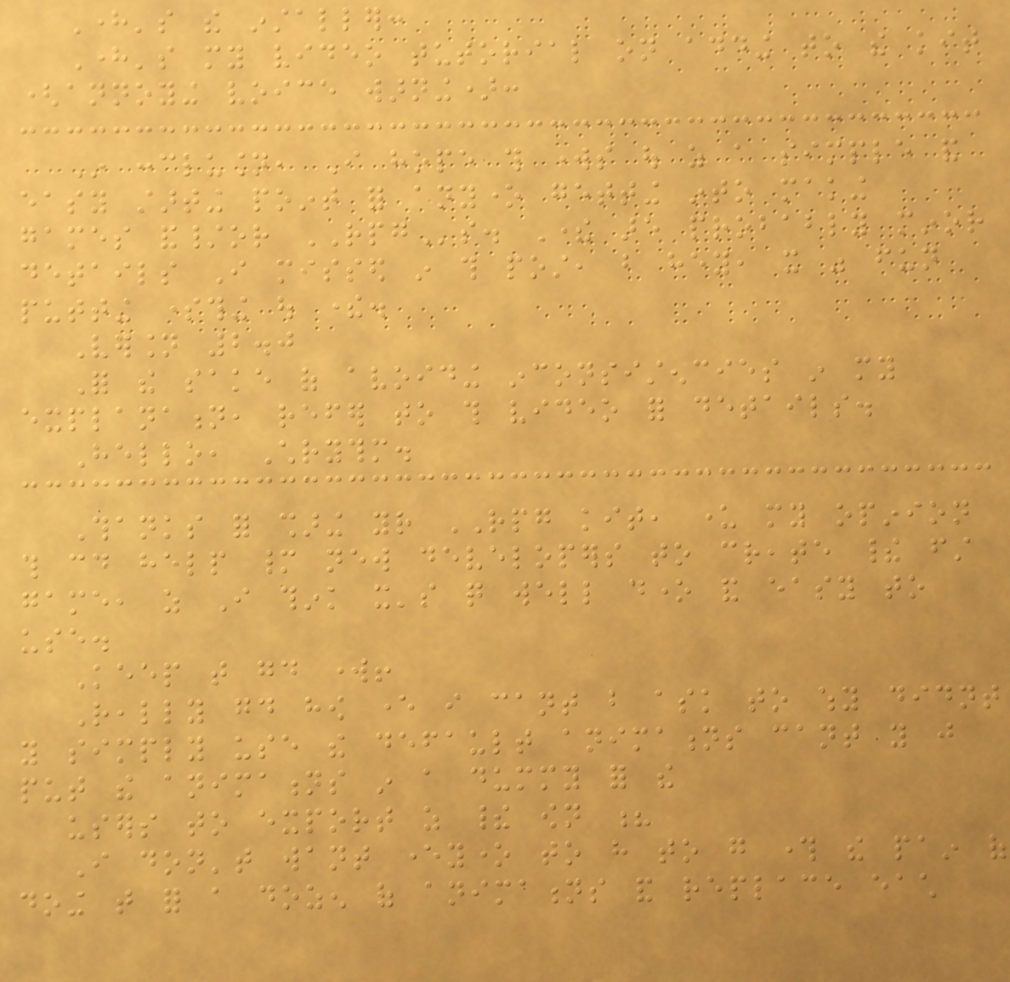Here's the installer:
Here's my video tutorial on adding to the kit
(annoying voice warning):
In conclusion, I hope this works out as a simple and
easy starting point for anyone getting into making
games and/or RPGs. There are probably minor
details I missed in this post, but hey, it was fun
putting something out there.
Version 2.0
For the sake of avoiding inconsistencies in my
explanation, refer to this video for details.
Hello, Chrythm.
Thanks for sharing your RPG kit, under my opinion
this could help many new developers to create their first
game, as I think it's quite well done and easy to
use.
Keep that good work!
Really good how ever i cant but ask to why didnt
you simply use the default animations cant you just
put the animations in a dummy for the
users to export as their own ?
I don't want everyone to have to go through the pain of
doing that for a dozen of animations and replace each
